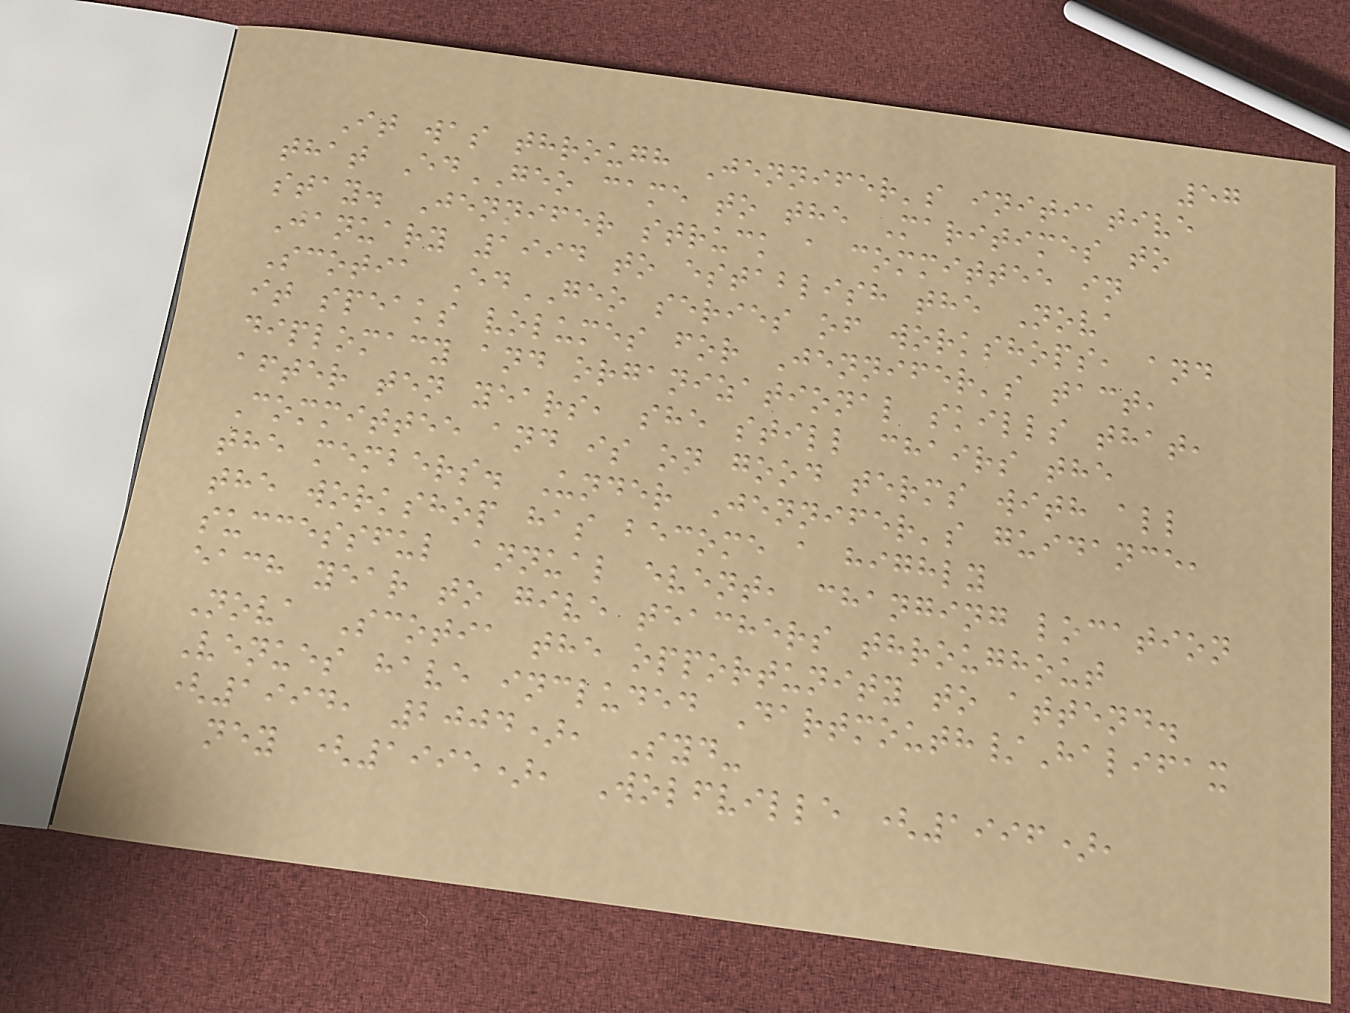57
It was through Jennifer's initiative
that EdGEO came to the Maritimes to
stay. Jennifer struck a committee in
January 1994 to establish the Nova
Scotia EdGEO series of workshops, and
it speaks volumes for Jennifer's tact,
diplomacy and organizational skills that,
after ten years, she still chairs the
Committee and is on good terms with all
the members. Under Jennifer's guidance,
the workshop has become a highly
successful annual event, changing location
each year to give teachers throughout
Nova Scotia the opportunity to attend.
Venues have included Dartmouth/Halifax
(1994, 2004), Syd-
ney (1995), Wolfville (1996),
